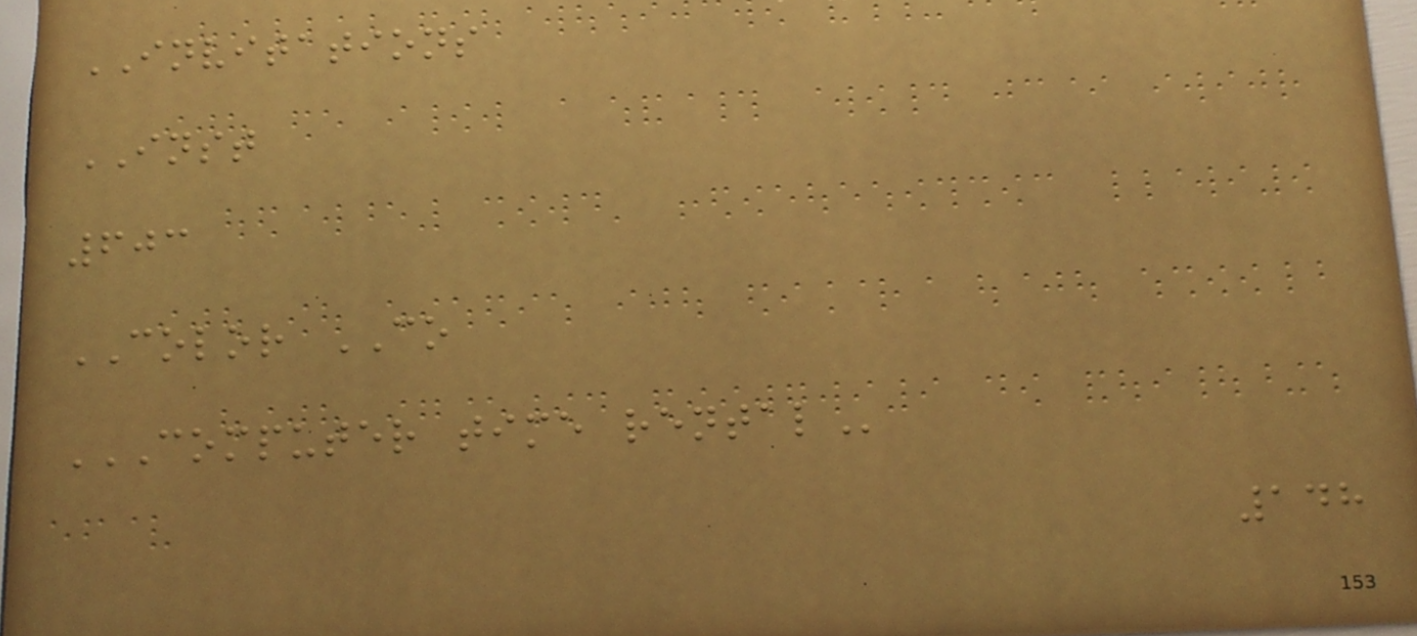INVITATIONS
INST
603
COLOR CO
COMPUTER TIME RENTAL
148
